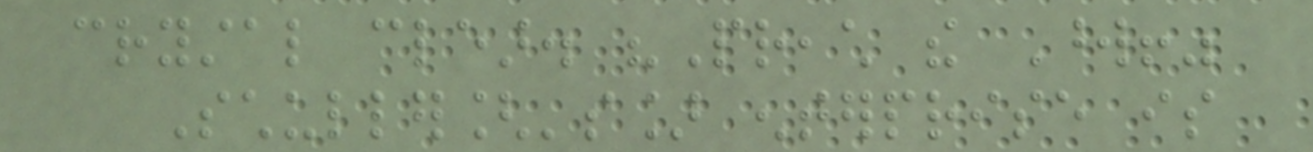crystal clear. "Preach the Word!"
Schuller['s] enterprise is
